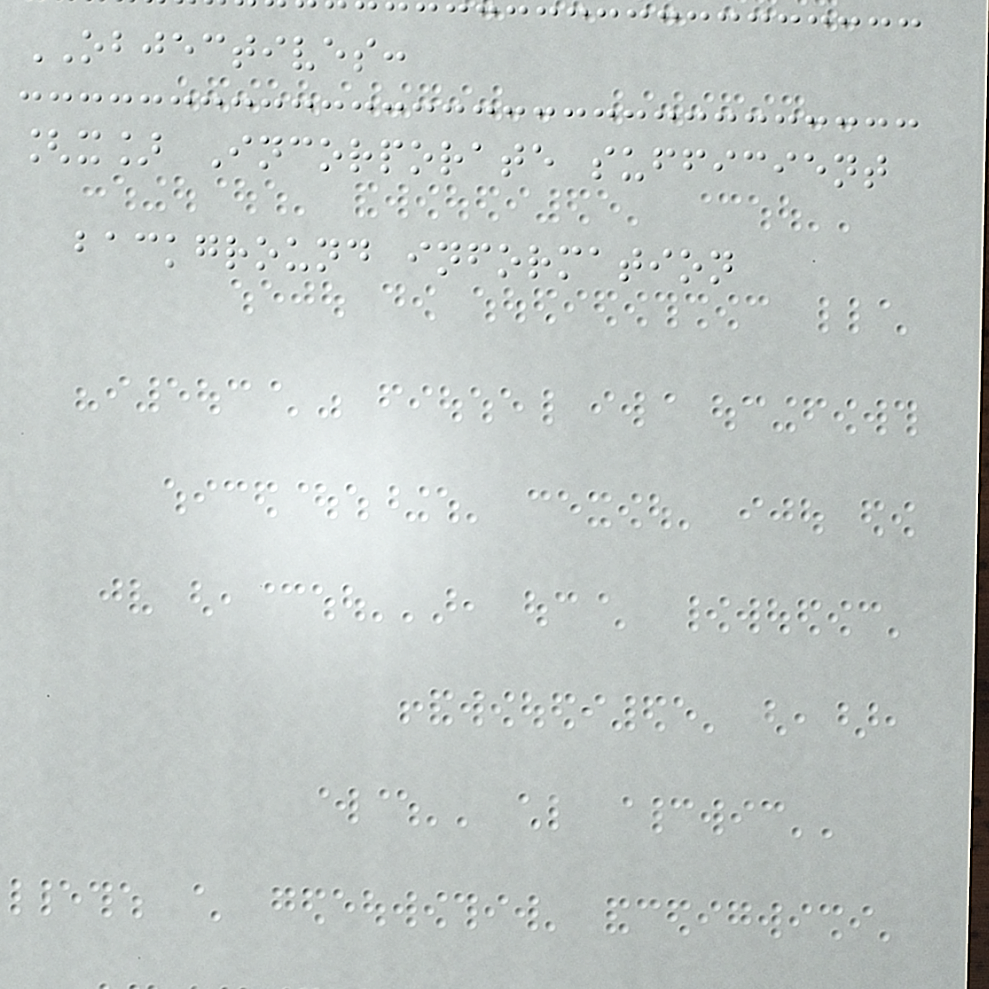OBJECTIVES:
[x] Incorporate sufficient
background information
